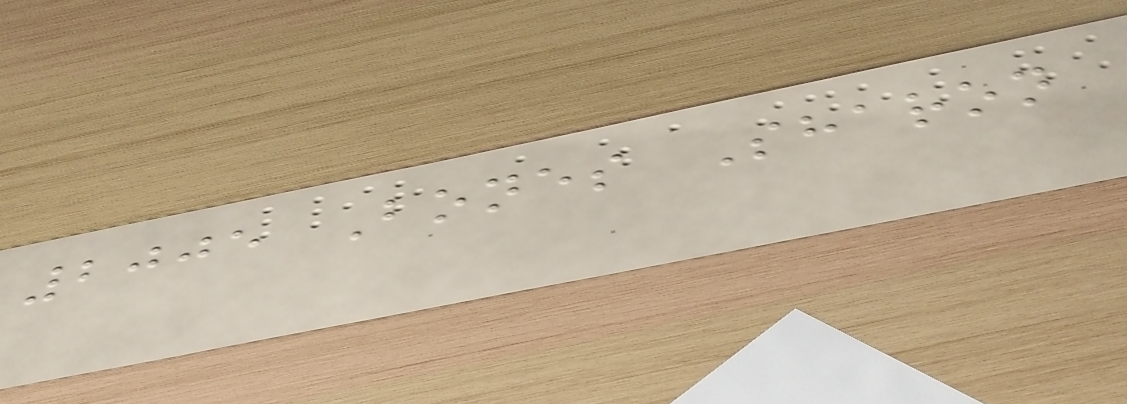2005 Bones Sharon
